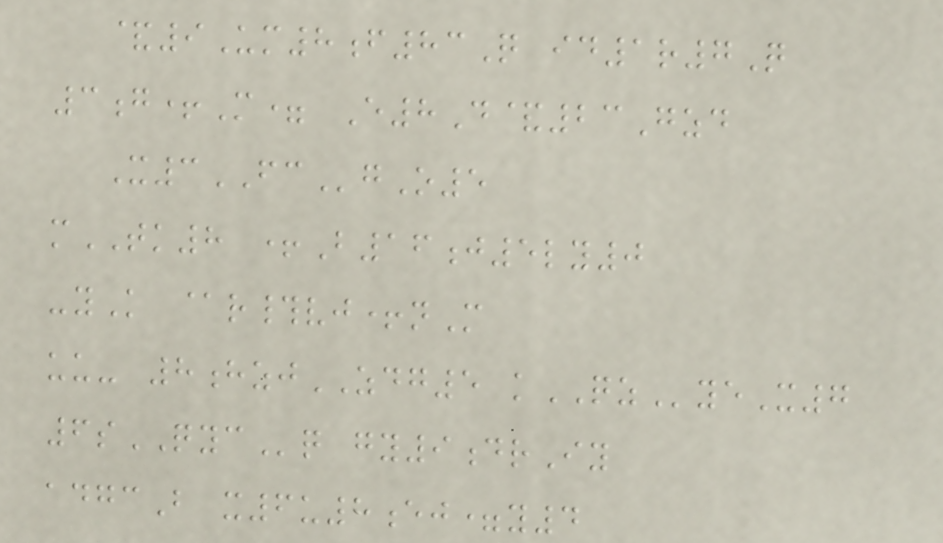&9Um8f83Q id1r7Q
3g+M= E8D&23Gzd
X3FCgO5
mTK8 +B16j5ly0
-yK @r#vj+nM
uu- 8hzjZDG5 kQZyeX7
6sQYCq gy9drIy
adgcB x6u8ej=y4
